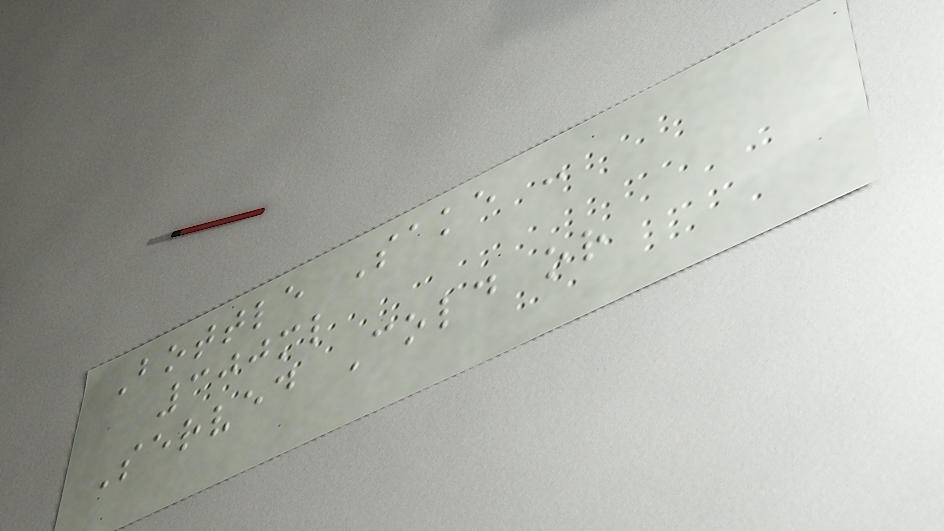Bottle Sake -
300ml
Served Cold or
